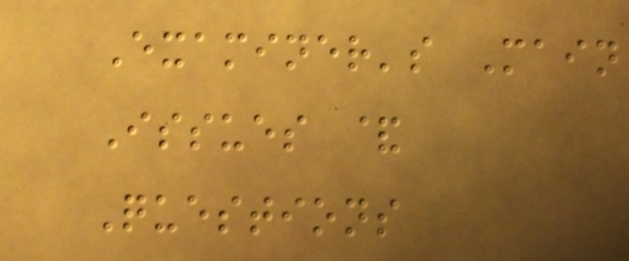Examiner's Main
Issues &
Questions
